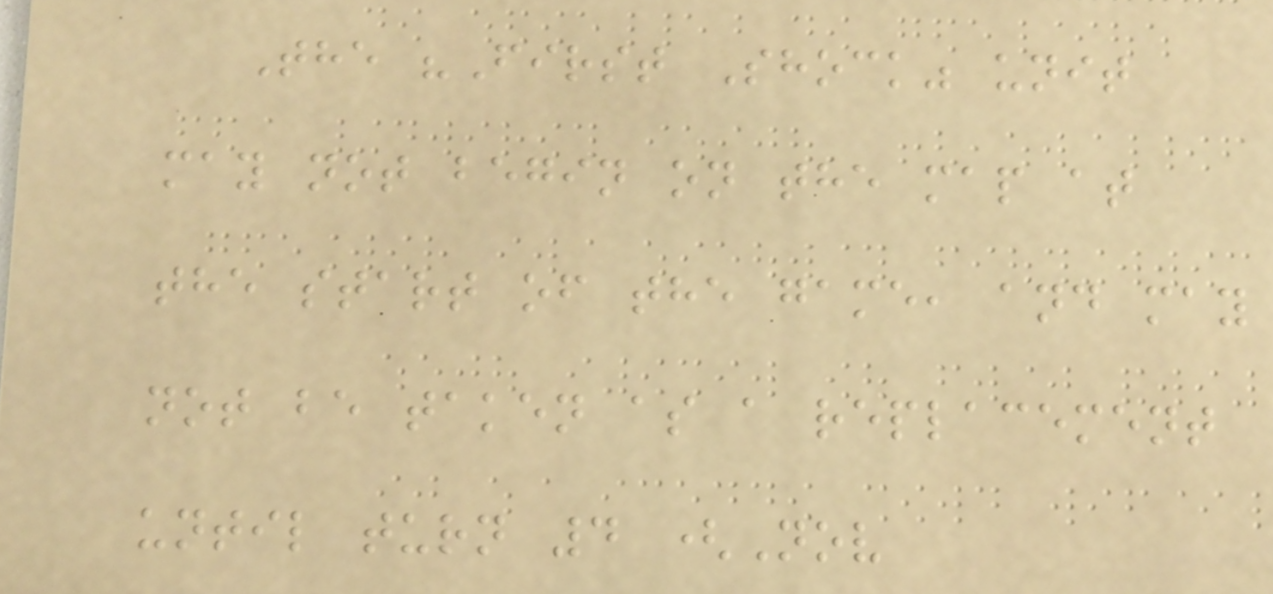The "First Shock" unit
may not begin on the map at
the start of the game, and may
not be taken as a replacement
until turn 4 (Nov
